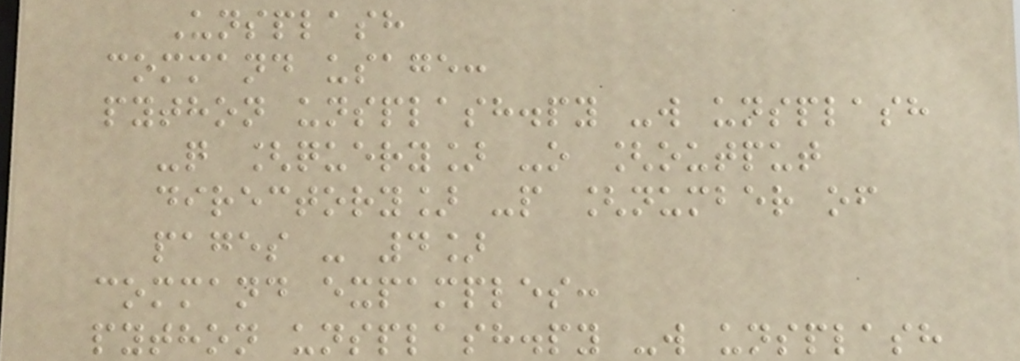Unsplash
command usage:
python unsplash.py -w unsplash
-q [query] -o [output
directory] -p [number of
pages - 4]
command expamples:
python unsplash.py -w unsplash
